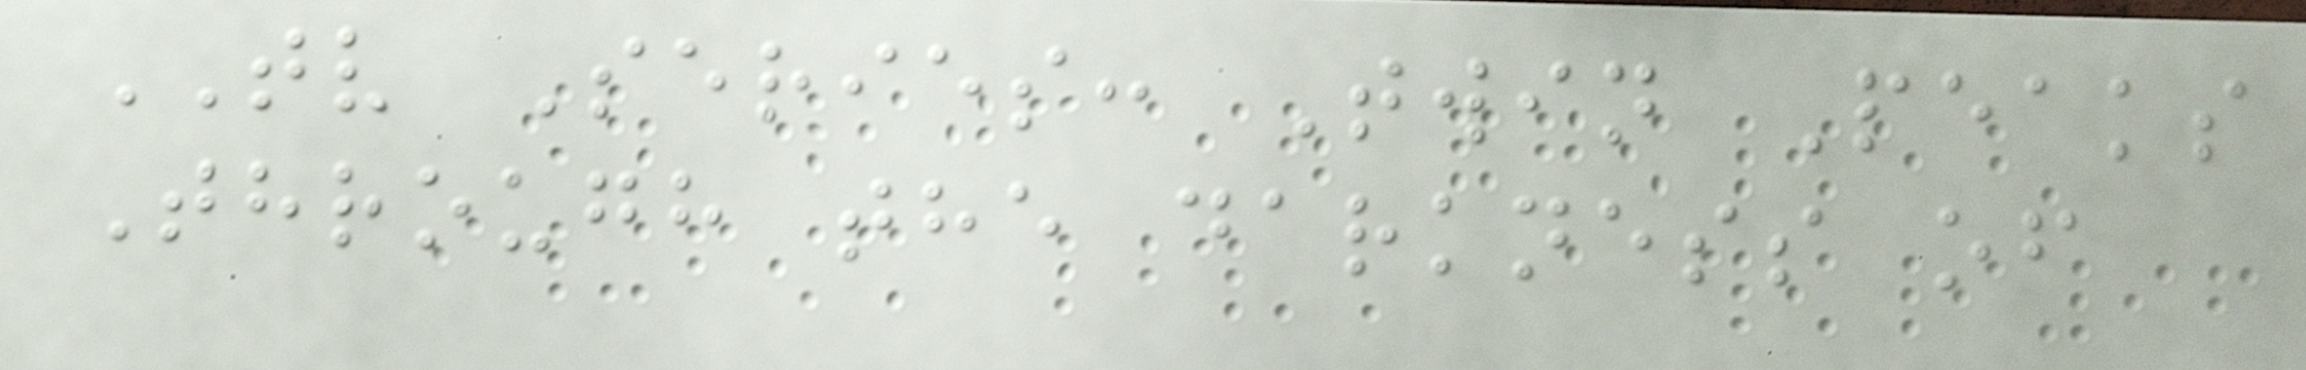TV Series: Twin Peaks
Through the darkness of
